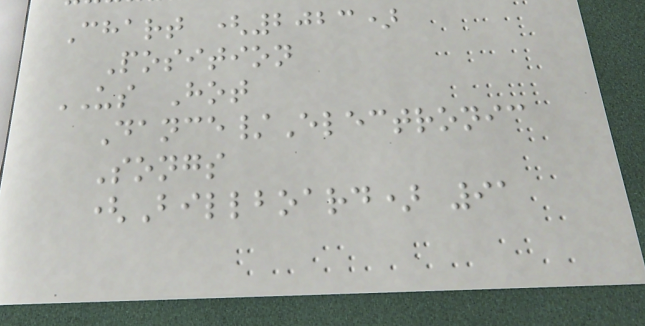Chart (2023)
Position
US Hot
Dance/Electronic
Songs
(Billboard) 91
